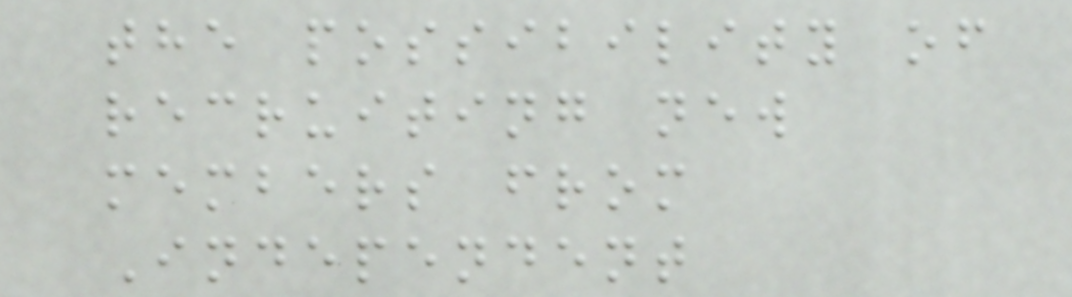the possibility of
recruiting new
members from
Independent
